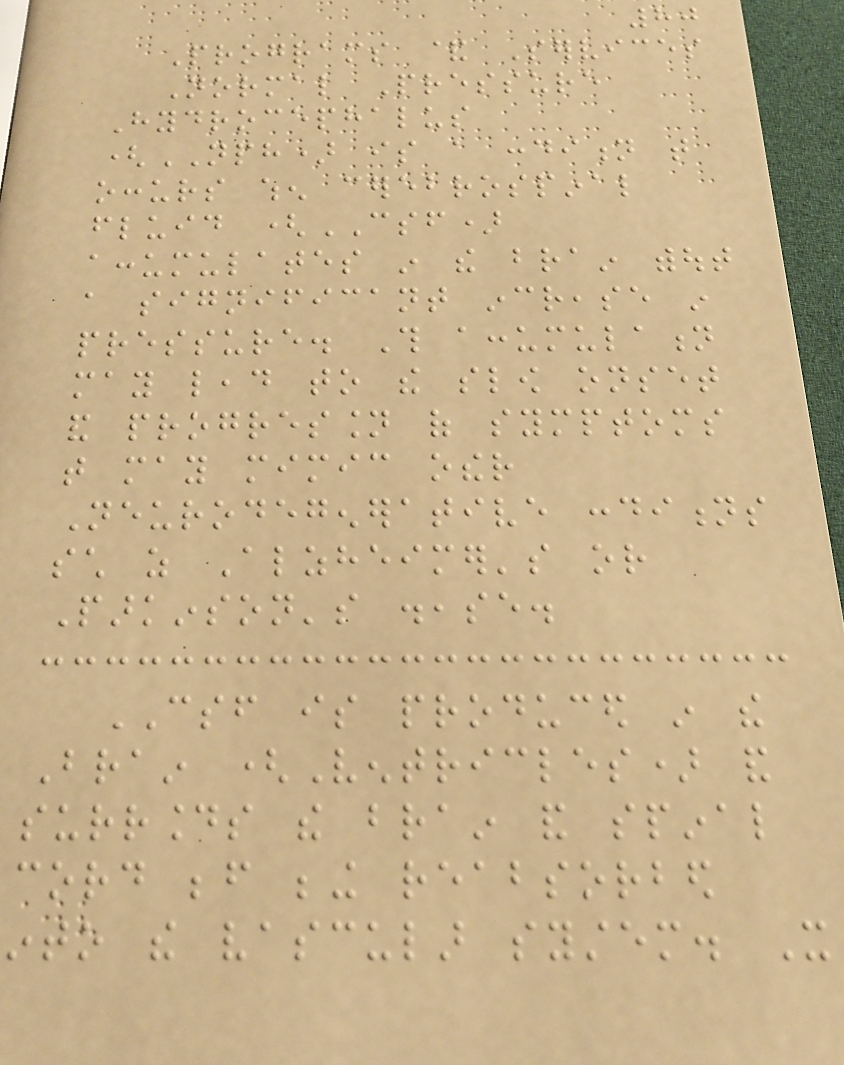80
Programs & Services
Normal Pressure
Hydrocephalus
(NPH) is a condition that
occurs when cerebrospinal
fluid (CSF)
accumulates in the brain without
a significant increase in
pressure. This accumulation
may lead to the slow onset
and progression of symptoms
that may mimic other
Neurodegenerative conditions
such as Alzheimer's or
Parkinson's disease.
CSF is produced in the
Brain (Ventricles) and
surrounds the brain and spinal
cord before being reabsorbed
into the vascular system. It
